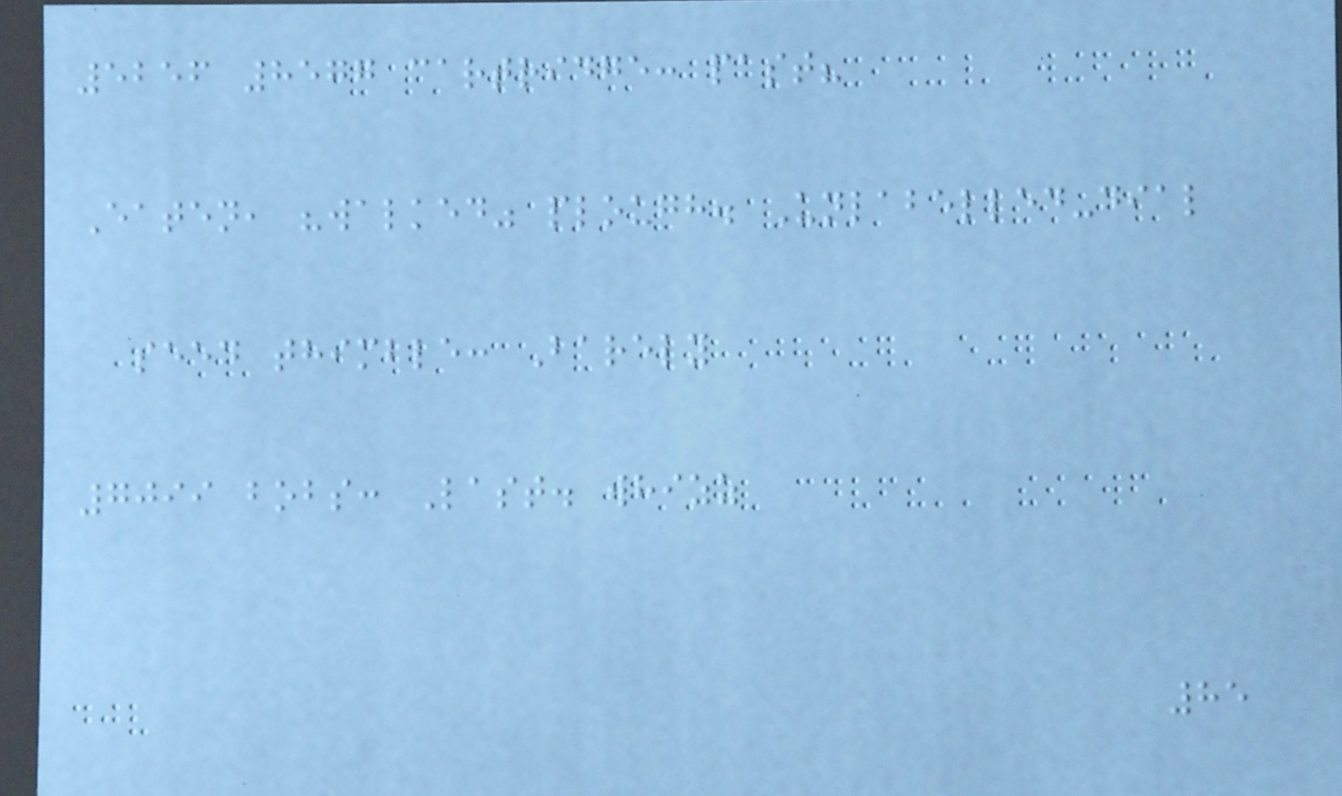5256 8577 cartridge: past?
Eaten, "walked" plough. Unlabelled-dial
seed thimble: Barely
7099 bobs: Last. whizz
85
